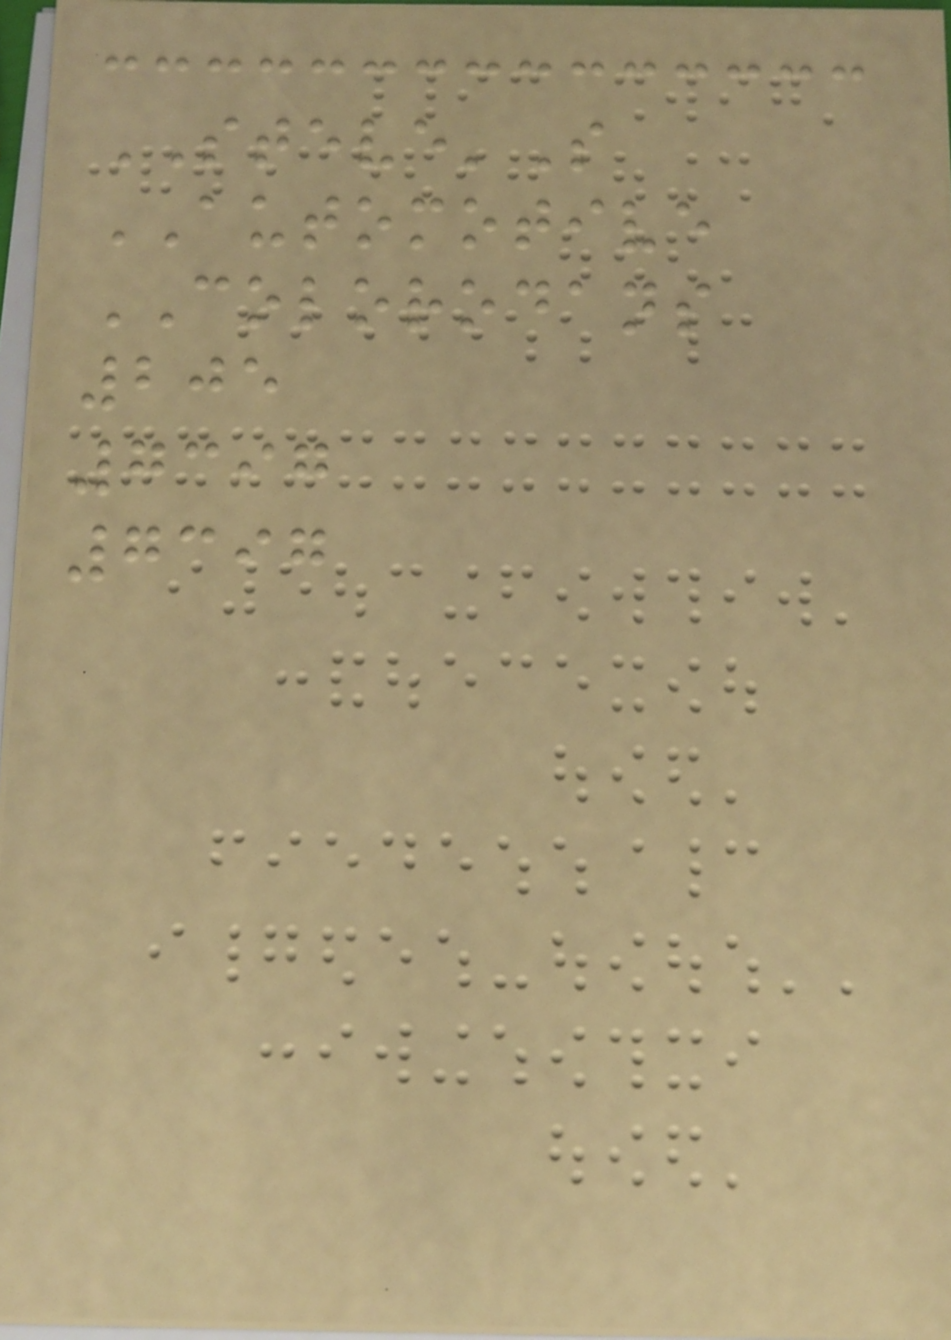STEVE'S
AUTOMOTIVE
COLORODANS
205
7397
7397
